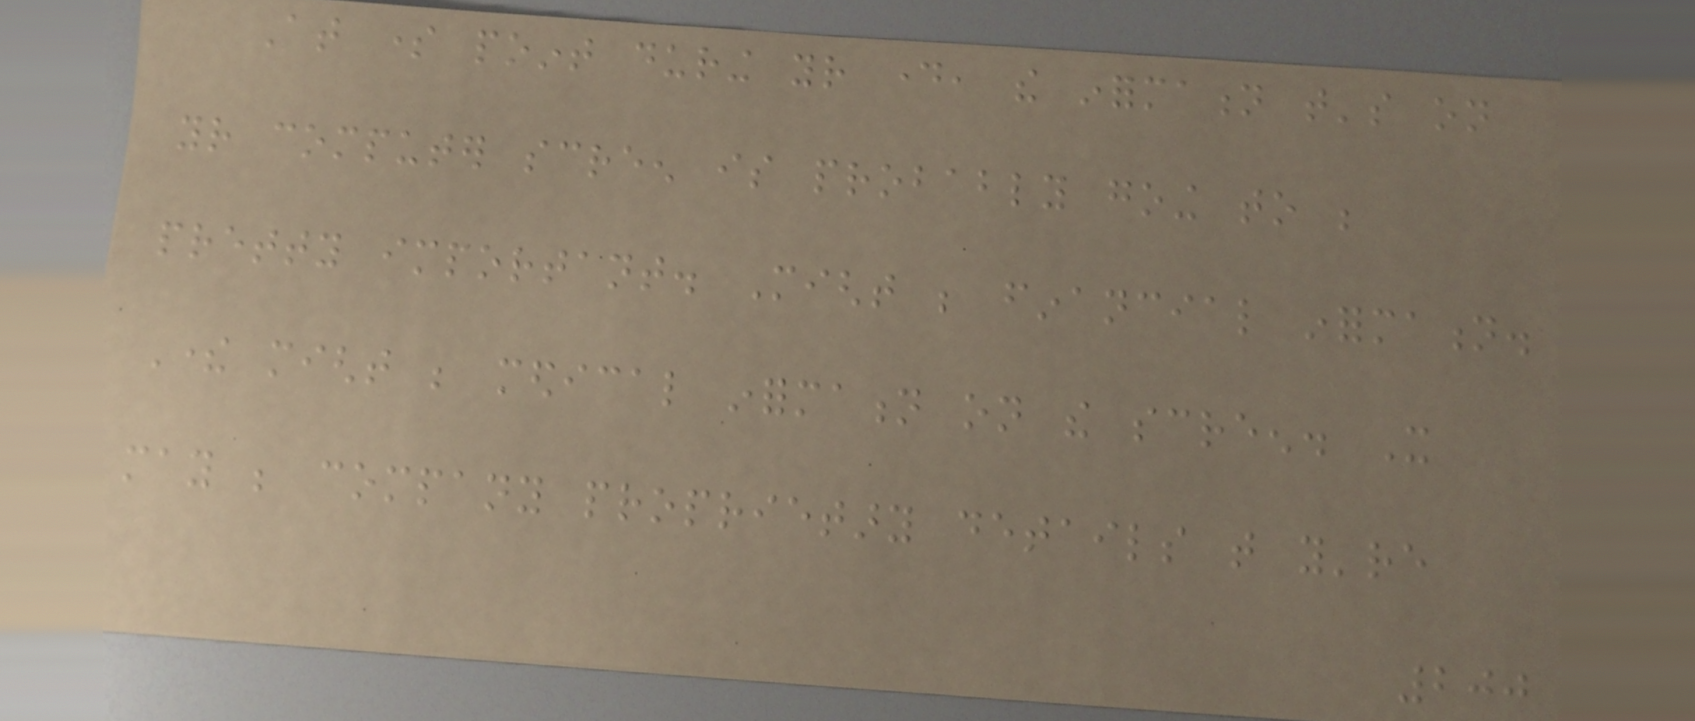At some point during your day, the information that's on
your computer screen is probably going to be
pretty important. Might be financial information.
There might be medical information on the screen. It
may be company proprietary details that you're
200
